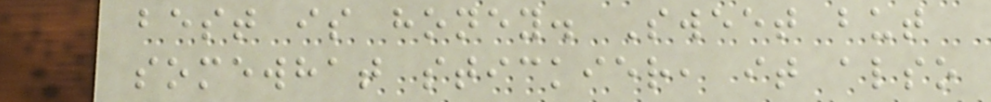best is honey. Sweet but
somewhat stickier, it also
